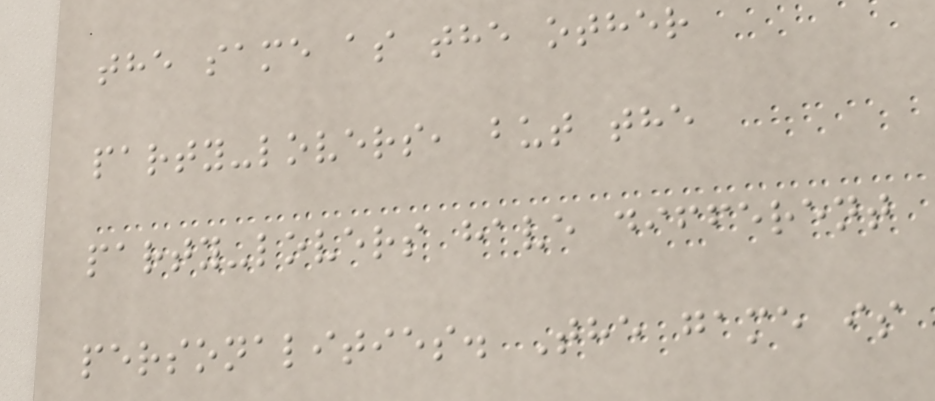the same as the other
party-lovers, but the
party-lovers have different
personalities. The game is
